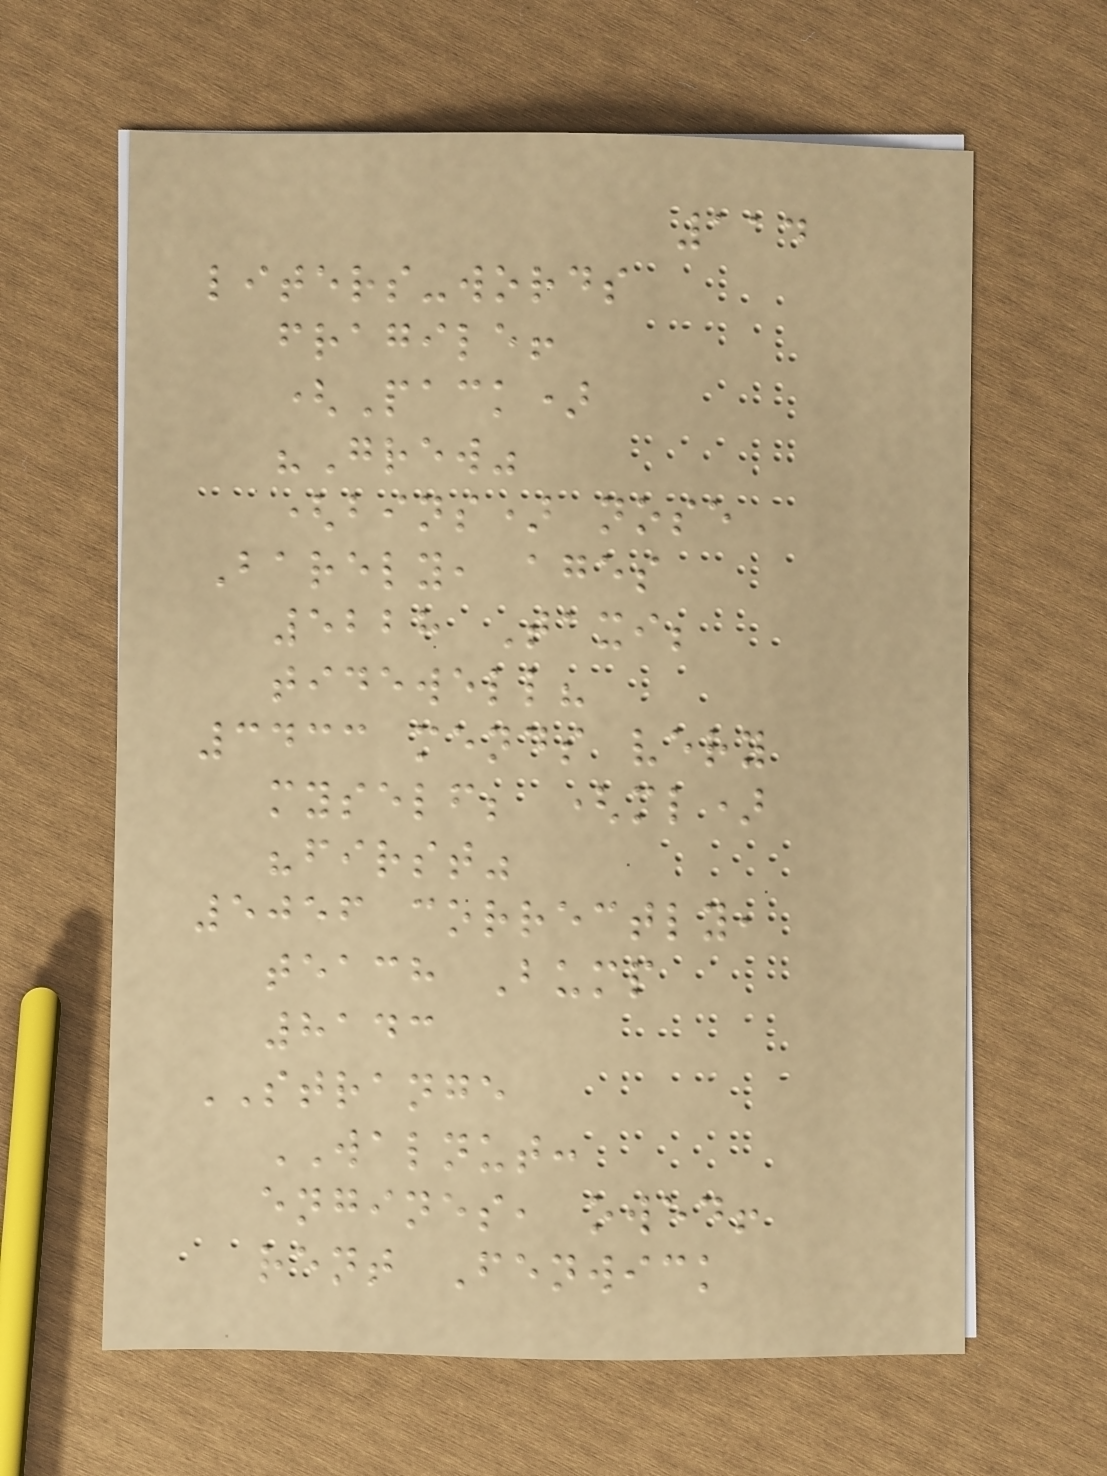114
liters-words
fragile!
(Pack)
"Grew"
(bins) nose
Barely, ages
5228 Taxi;
tidewell?
3433 mends very
myself; (ml)
"first"
5056 correctly,
teach Bump
8143
STRANGE
WALNUT:
engines, owed!
rent Fenwick
